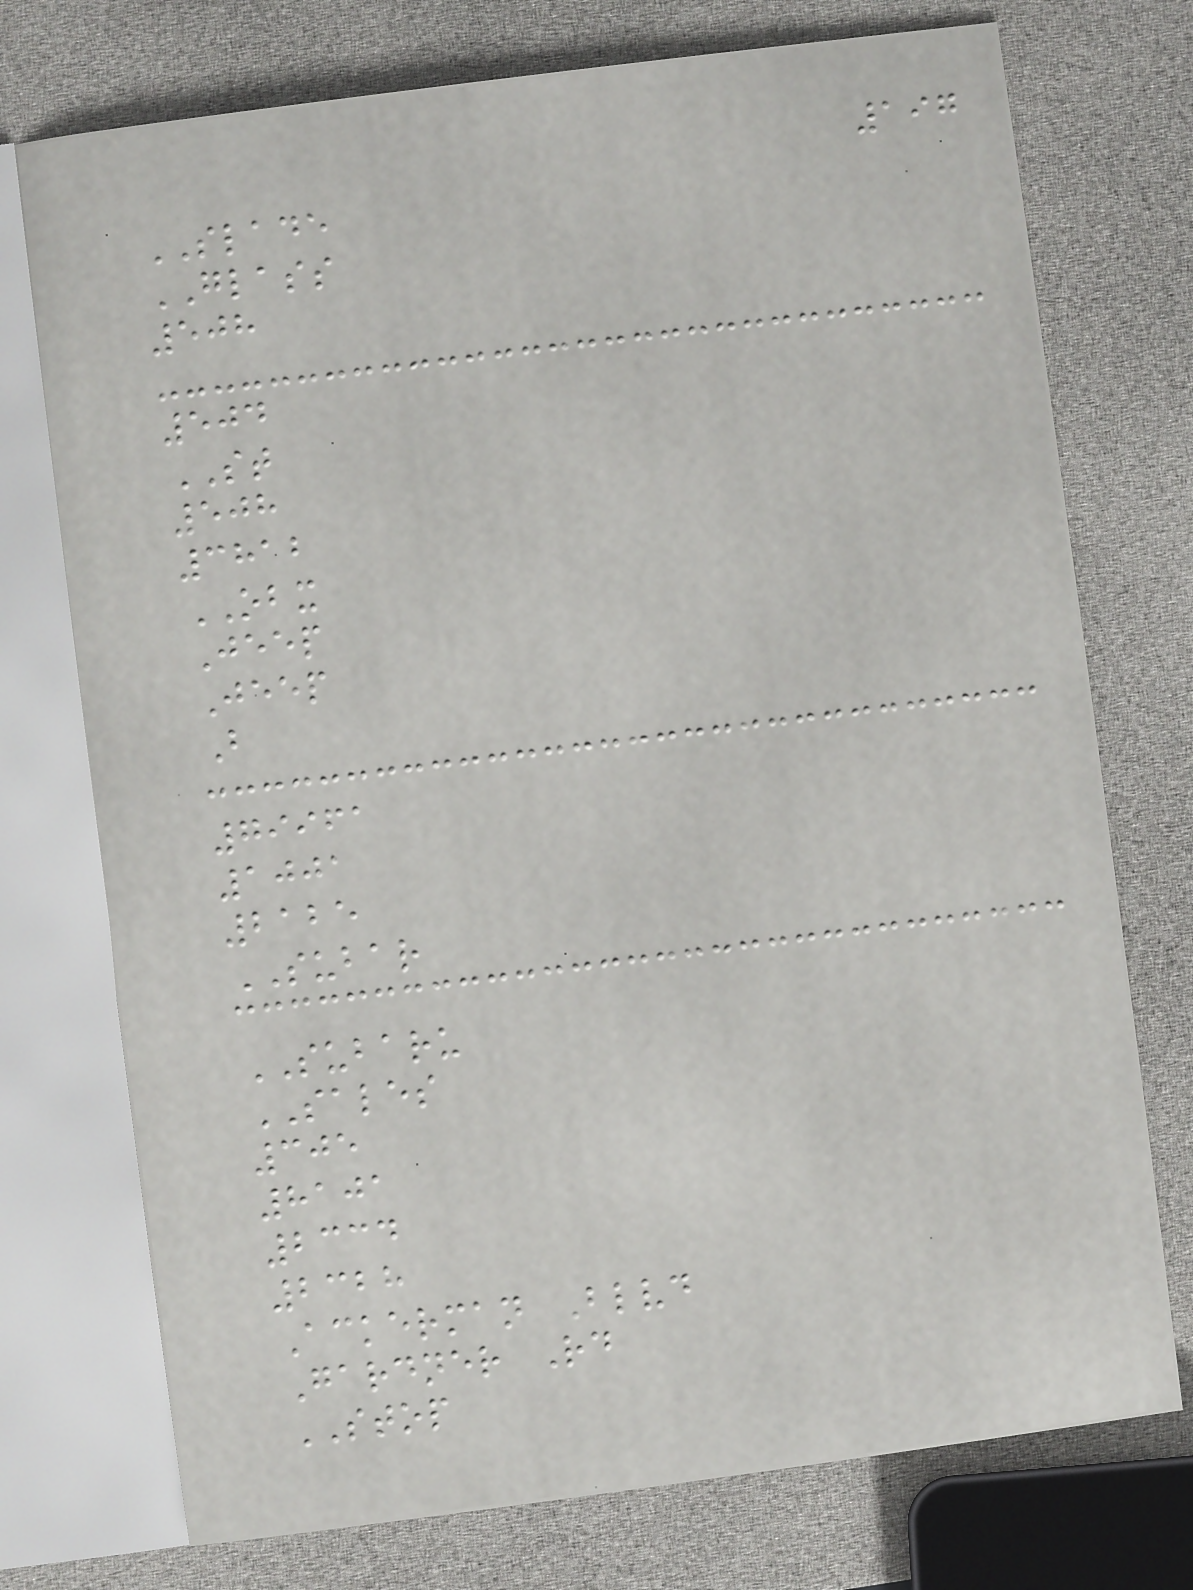197
SLADE
GLASS
508
504
ST
508
3812
OBX
Jeep
Jeep
B
79961
1001
2125
SUBAR
SUBARU
SALES
305
8101
2334
2328
Ackerman Blvd
Gardner Rd
STOP
